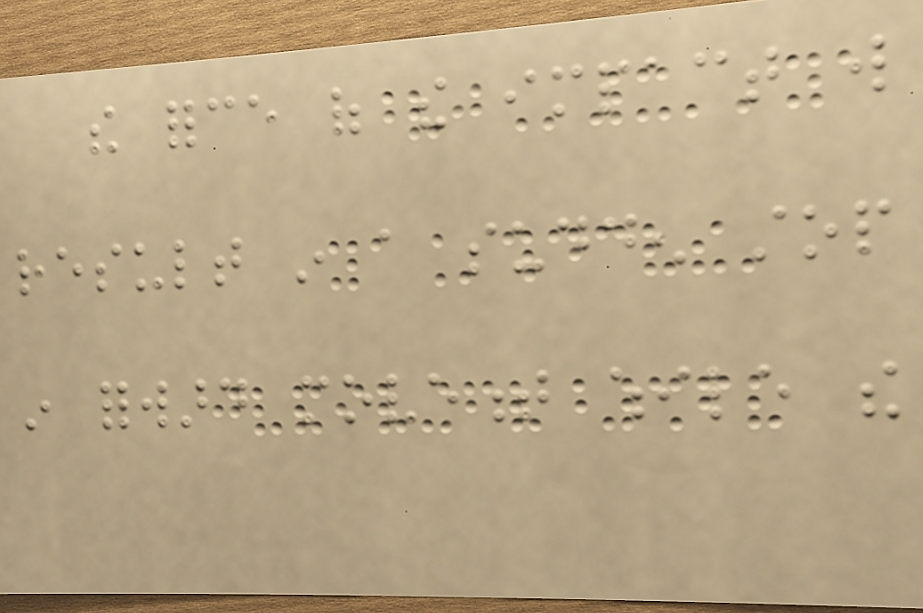the force of the impact will
result in a sudden stop
in forward movement while the
